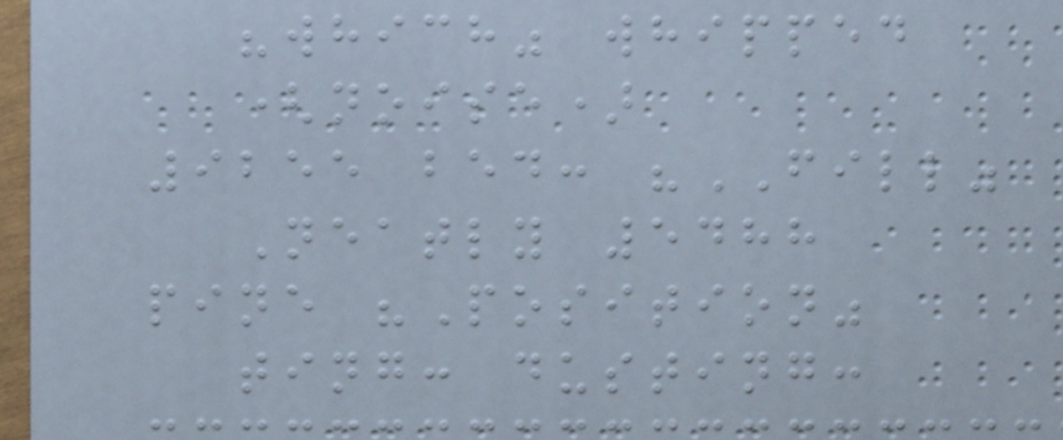"which" whipped
(noise)
9255 bed: "FILL"
Neatly 5488
pine "Position"
ting: dusting:
